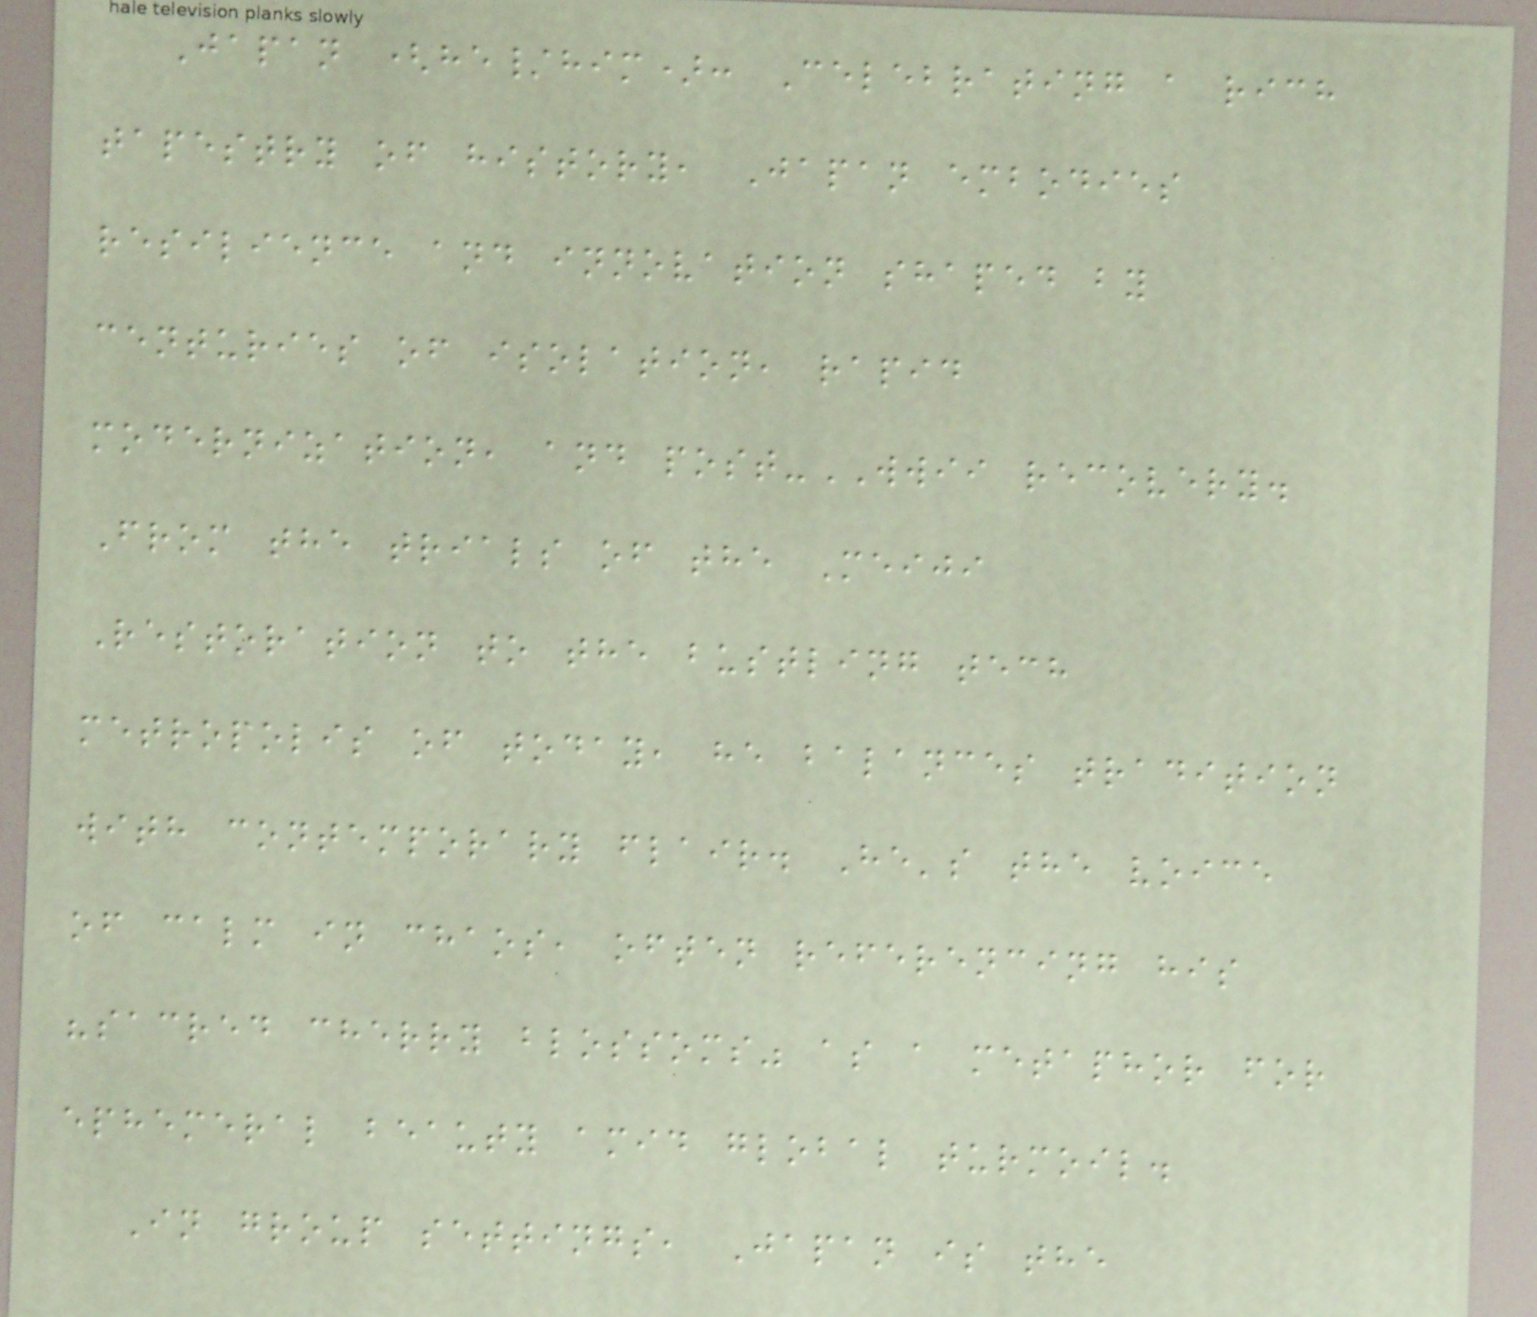Japan (he/him): Celebrating a rich
tapestry of history, Japan embodies
resilience and innovation shaped by
centuries of isolation, rapid
modernization, and post-WWII recovery.
From the trials of the Meiji
Restoration to the bustling tech
metropolis of today, he balances tradition
with contemporary flair. He's the voice
of calm in chaos, often referencing his
"sacred cherry blossoms" as a metaphor for
ephemeral beauty amid global turmoil.
In group settings, Japan is the
